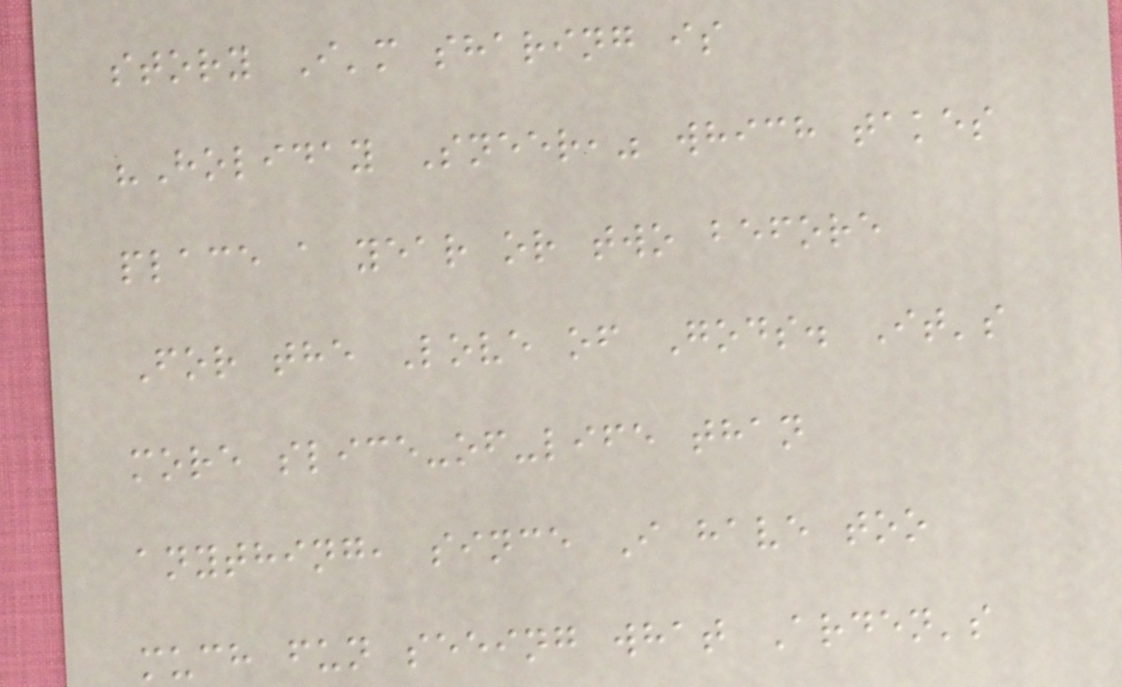story I'm sharing is
"Holiday Sneer," which takes
place a year or two before
For the Love of Gods. It's
more slice-of-life than
anything, since I have too
much fun seeing what Arden's
